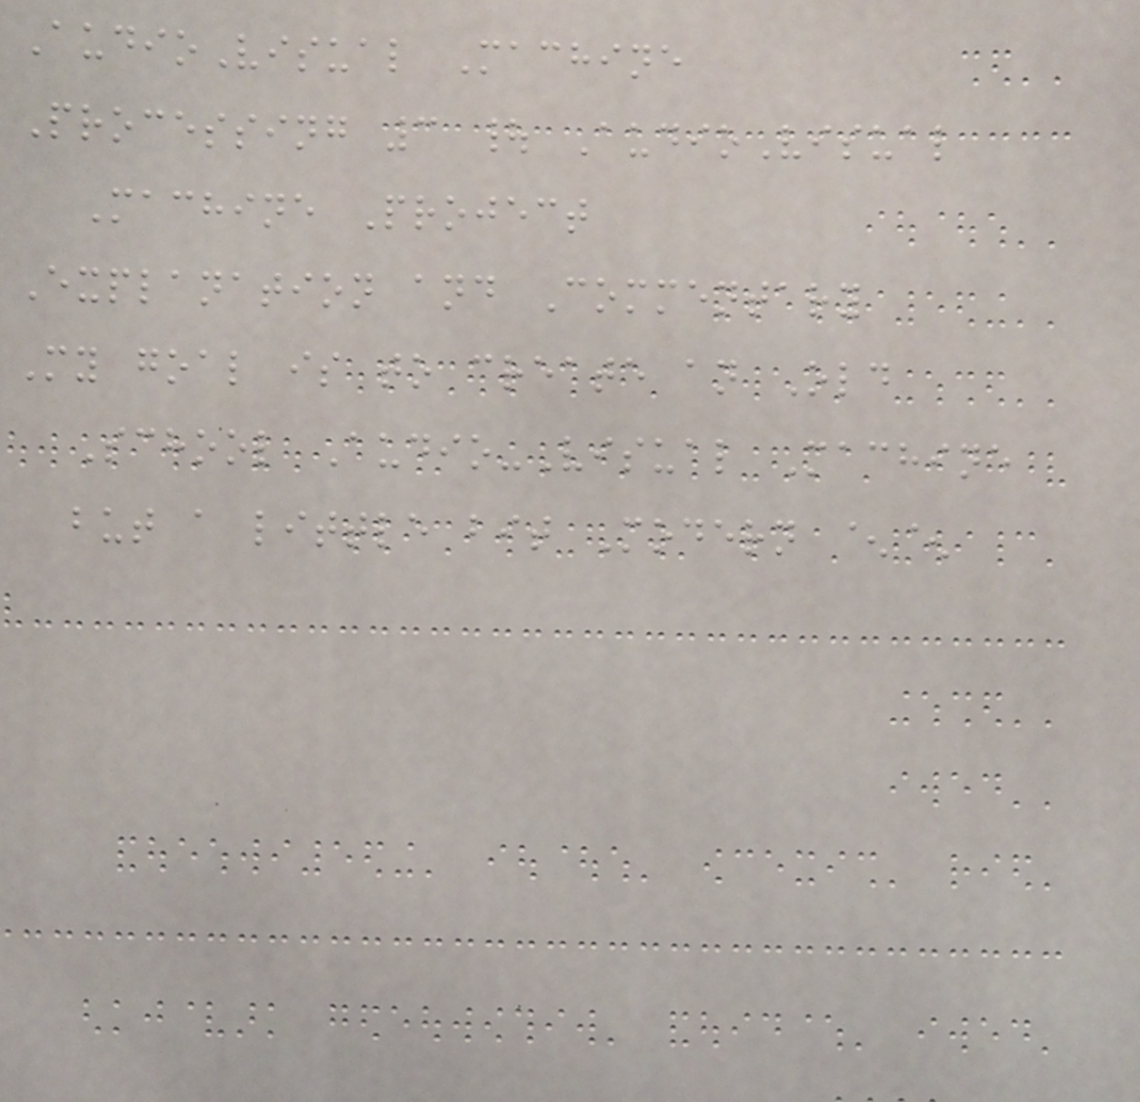AudioVisual Machine
Processing 3 | AudioVisual
Machine Project
Explanation and Commentary
My goal is to create an Old
School Audio-Visual Machine
but a little bit Modern ^^
